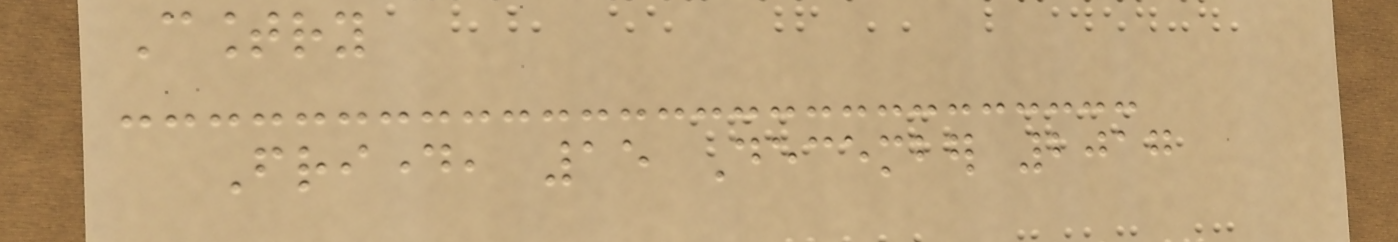Country
Friday, 15 December 2017
